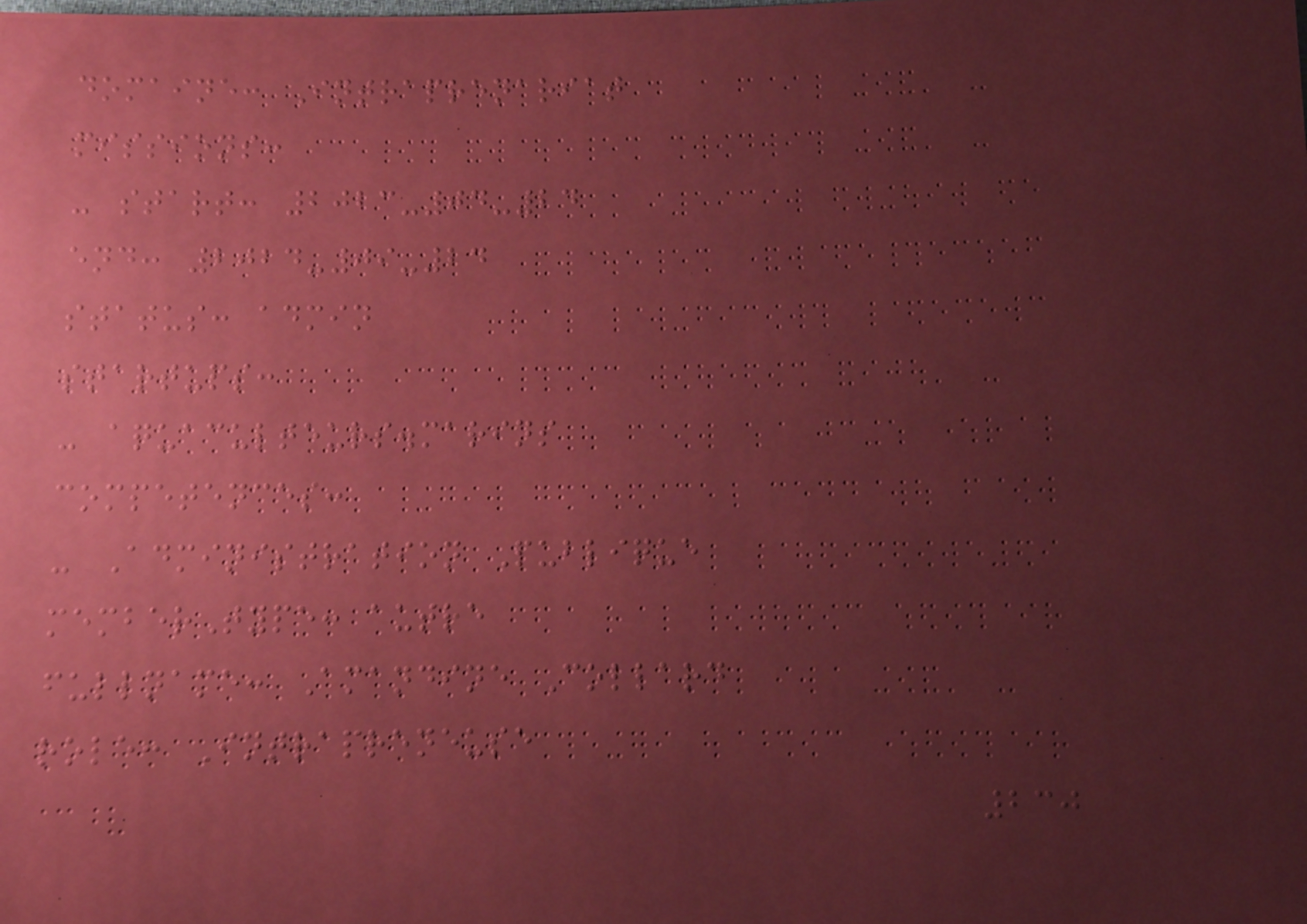domaine: Intraprenariat
missions:
- start: 2023-04-24
end: 2024-09-24
status: admin
startups:
- aquaculteurs.marins
competences:
- Administration Publique
memberType: autre
fullname: Amandine Collard
role: Intrapreneuse
230
